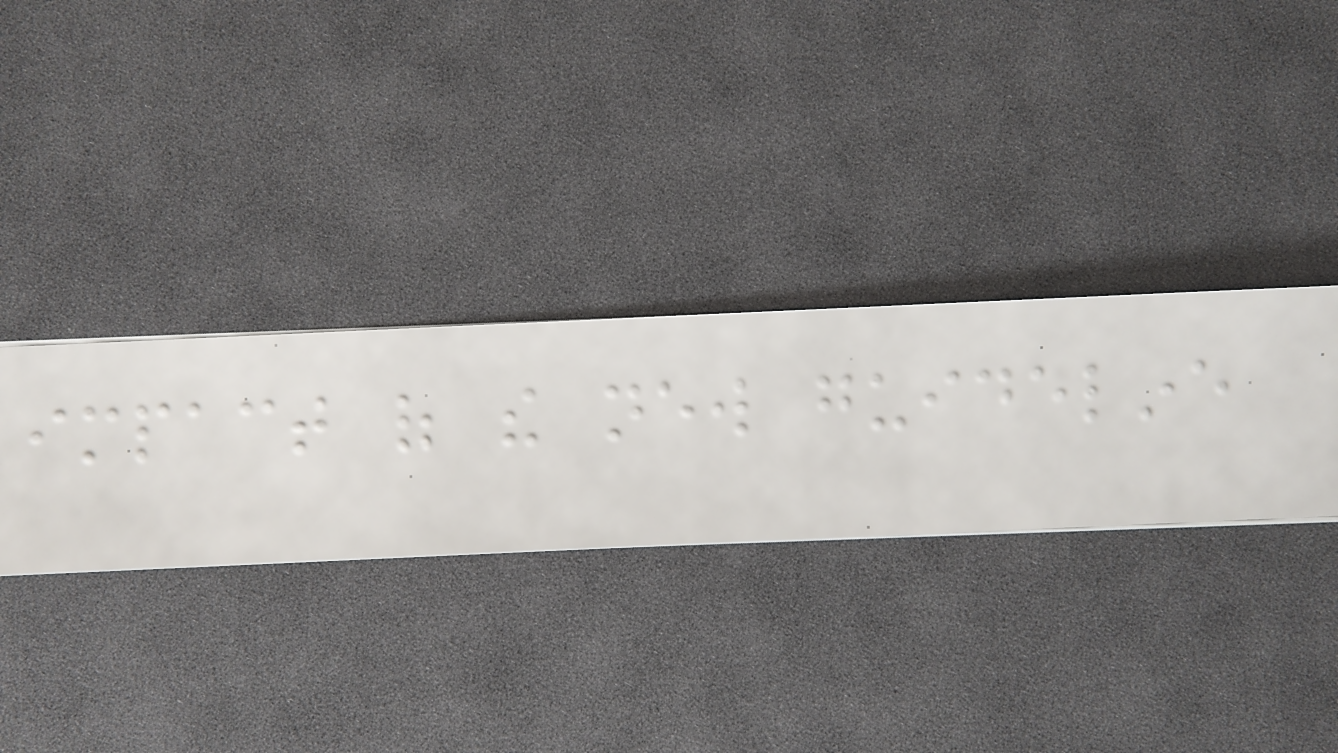impact of the new guideline
